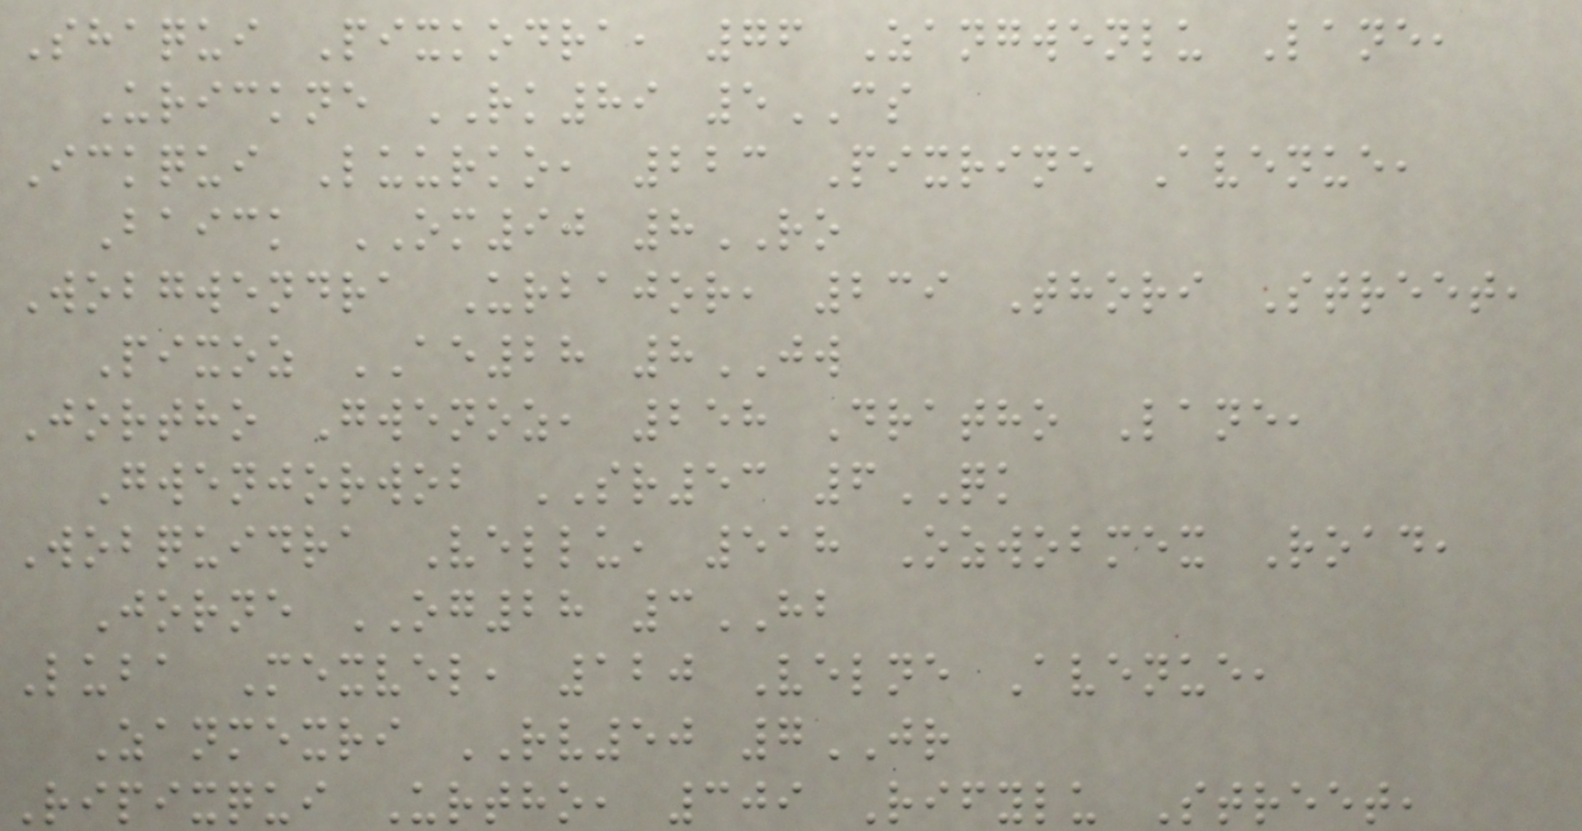Shaqui Pixkodra, 76 Zangwenlu Lane,
Urickne RK89 5CS
Ickqui Luurko, 223 Pixrine Avenue,
Baick OM90 8RO
Wobgwendra Urbajor, 239 Thori Street,
Pixoz AE28 8JW
Jortho Gwenoz, 258 Dratho Lane,
Gwenjorwob SR53 6QK
Wobquidra Vellu, 518 Ozwobmex Road,
Jorne OG28 3HB
Luba Mexvel, 120 Velne Avenue,
Zanmexri RV50 7JR
Ripixqui Urtho, 309 Rifylu Street,
